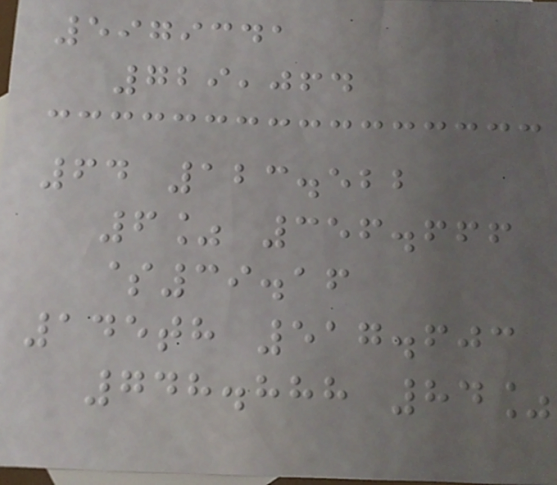5979341
729,064
64 123.522
6% 356.666
$39.16
145th 517.603
748.888 84%
